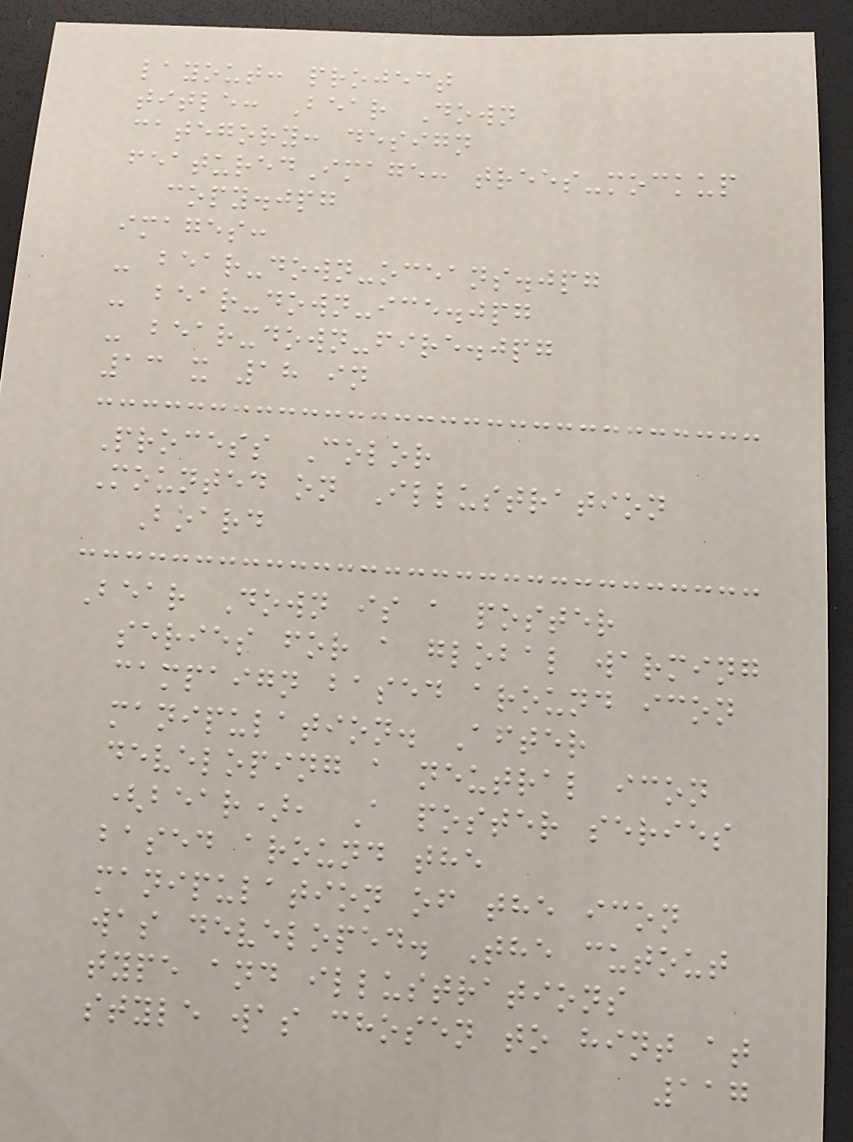layout: project
title: Bear Down
category: design
featuredImage: trees-mockup
copy.jpg
images:
- bear-down-oceans.jpg
- bear-down-ice.jpg
- bear-down-fire.jpg
13 x 18 in
Process Color
Mounted on Illustration
Board
Bear Down is a poster
series for a global warming
campaign based around icon
manipulation. After
developing a neutral icon
(bear), A poster series
based around the
manipulation of the icon
was developed. The cutout
type and illustrations
style was chosen to hint at
117
